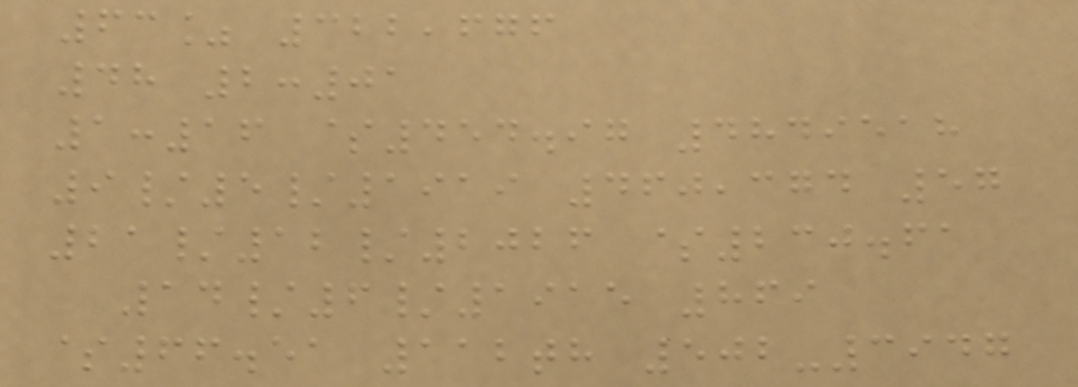63% 322,676
48 2:01
1:16 $454.97 4849518
9/5/1919 460,374 57
21/12/2026 $230.61
14/6/1915 869
$66.51 112th 502-3947
